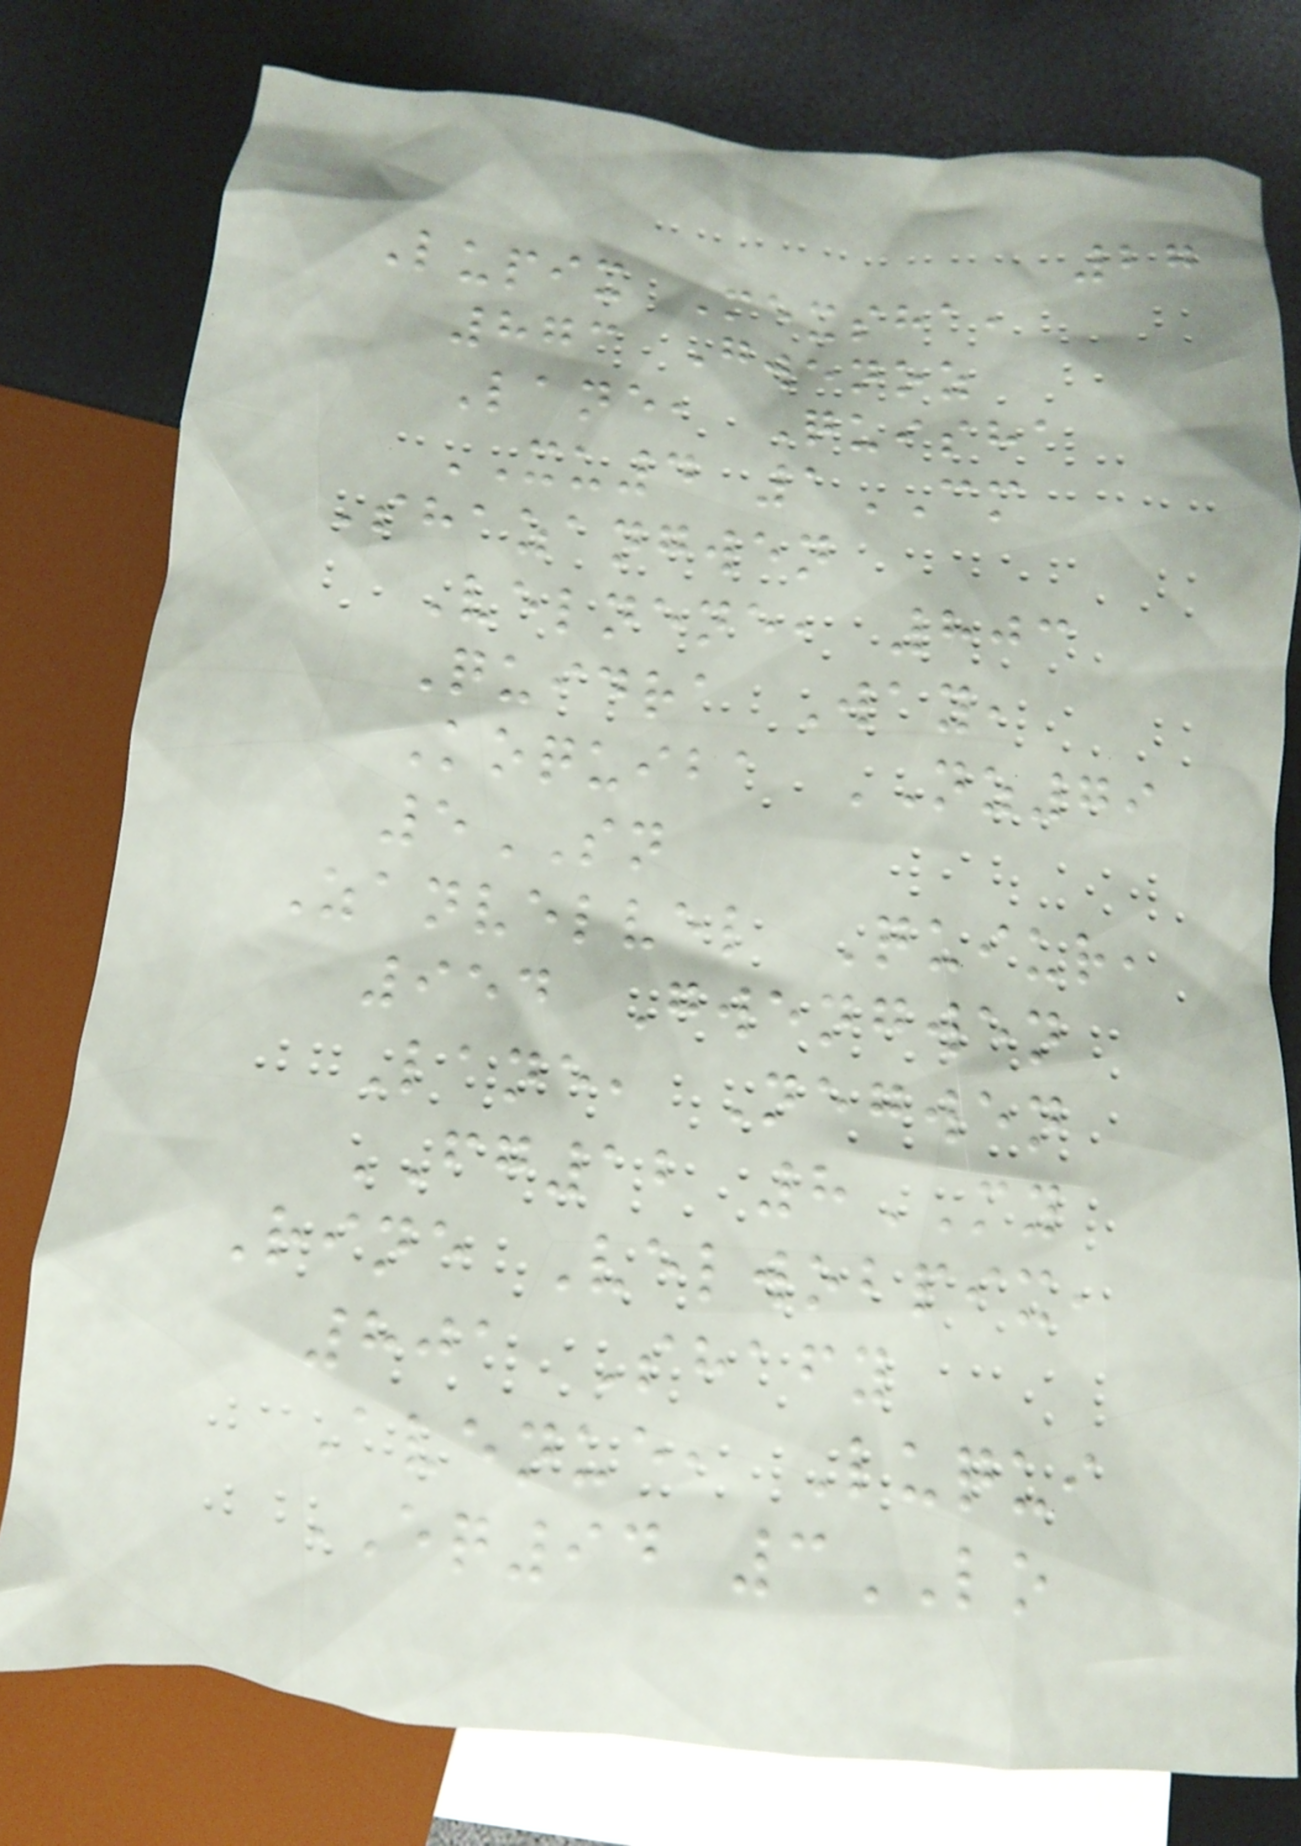27
Lupix Mexsha,
873 Gwenoz
Lane, Quisha
XU4 1CM
Shazangwen
Velnene, 803
Quidra Way,
Koquiba NZ79
5SN
Zanvelvel Quiur,
954 Gwengwen
Lane, Negwen
FG12 8MY
Rine Velwobpix,
801 Shafy
Avenue, Luqui
EQ94 3LO
